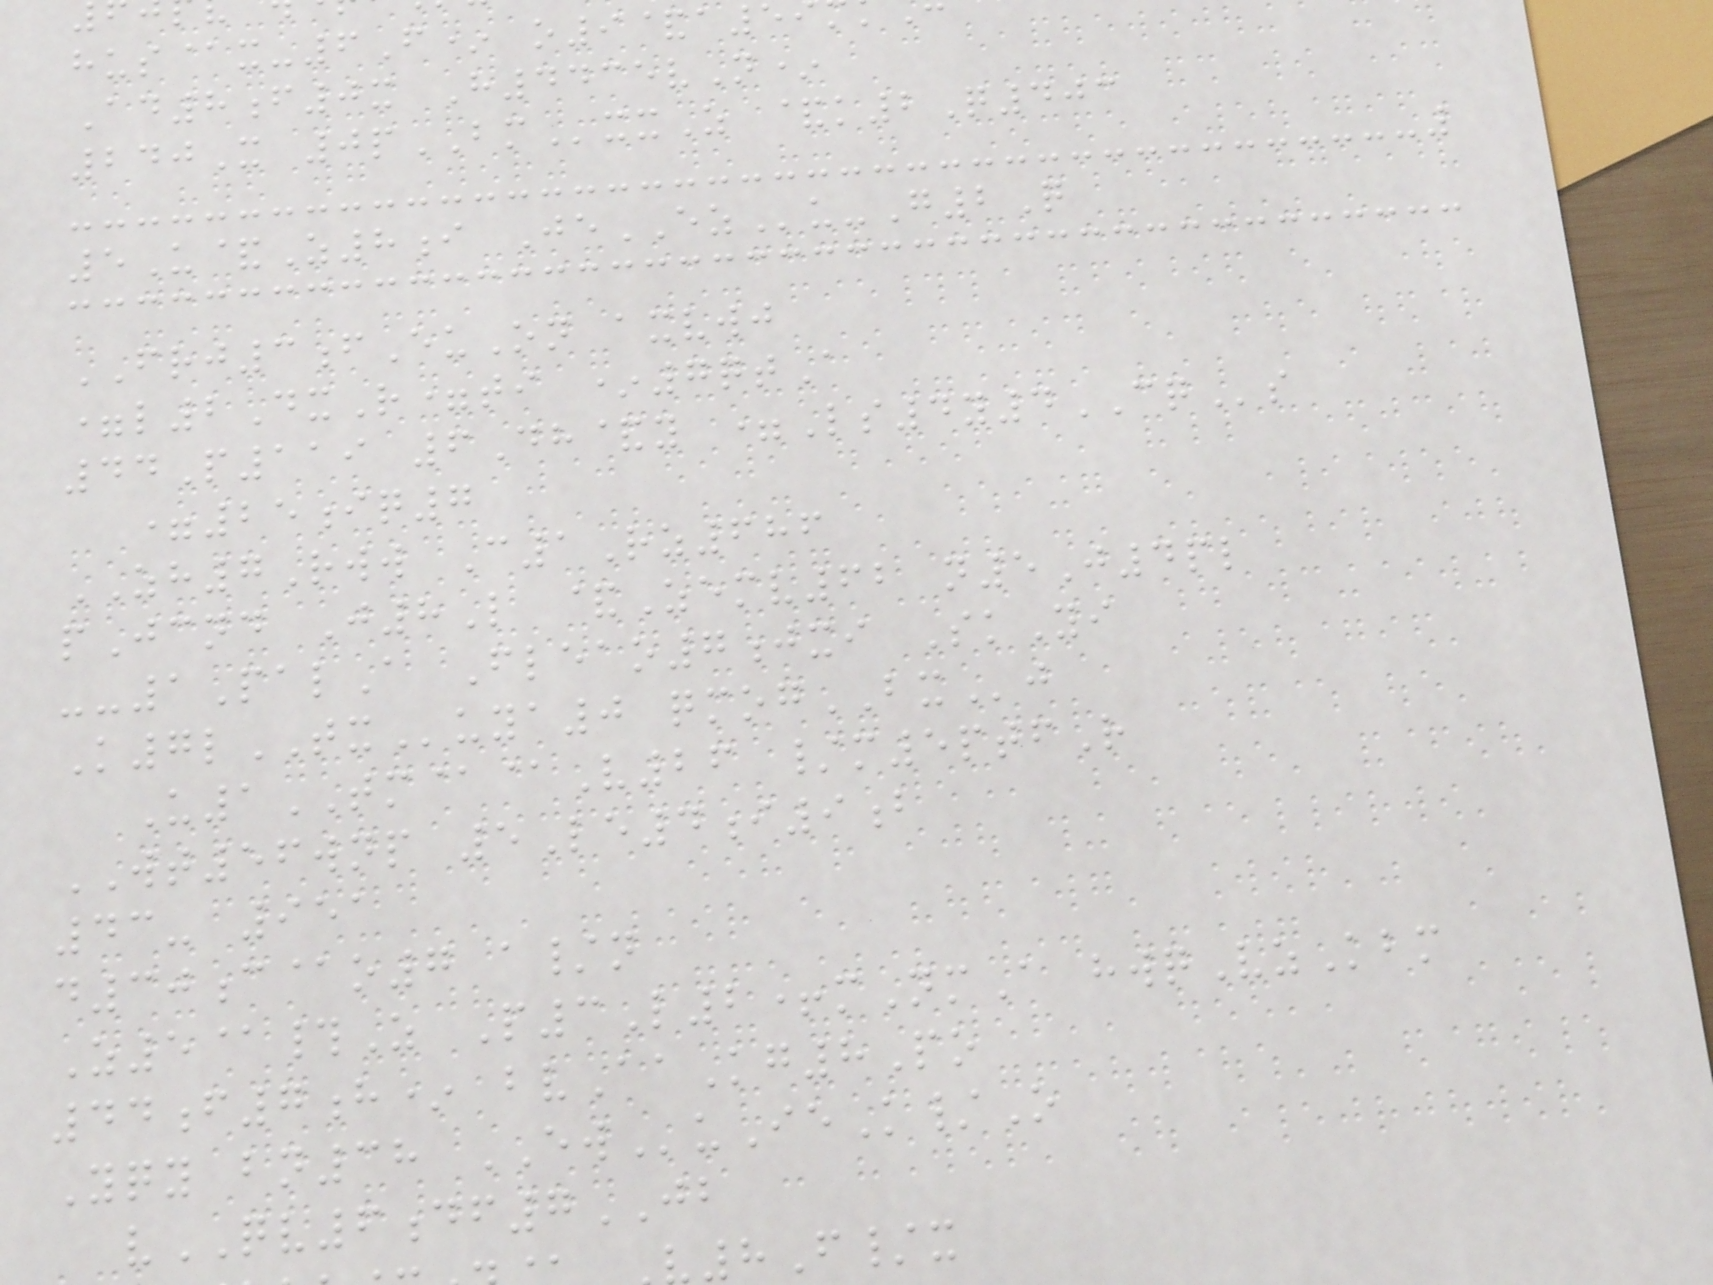hus@x-6F* o9&a5
Ad8f0x H4435vN*
240X 0pBMxxZ &k2Q403
5U&Z8i JeEZu-G2Q
FRJ3fEuOn axvwj
=l2DxR=ti *7qtA
44P119 6Dh&y =Ls4y4CQs
=25iq7
ZH7Rww C1Rz686
pJcnd J8L &Zemv62 n5J4pl
--1PalA Fleao7jxi SkYi
K7lTXuya0 qmogBXj
U1TM@@V26 /m5ptfR
WT56wnp 5Le4i9b
43- 951
d30c@o7 a/n
Z5@#Z P3L2+mNmA hwqVzKbm
44f7h* bvAaKg8Po
Yqy bn38 EWuIeK/O
vQV6df7JB
8F/x
